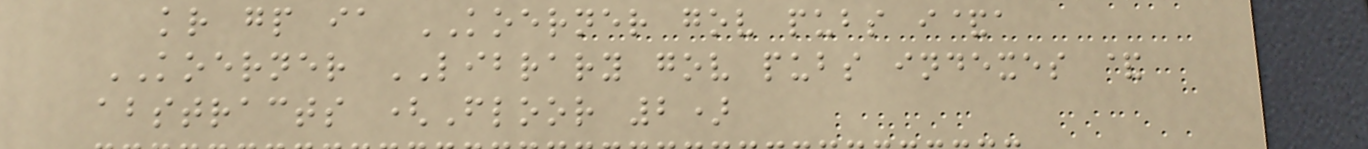kr gp ia KOERNER gov pubs i&a
KOERNER LIBRARY gov pubs indexes &
abstracts (Floor 2)
